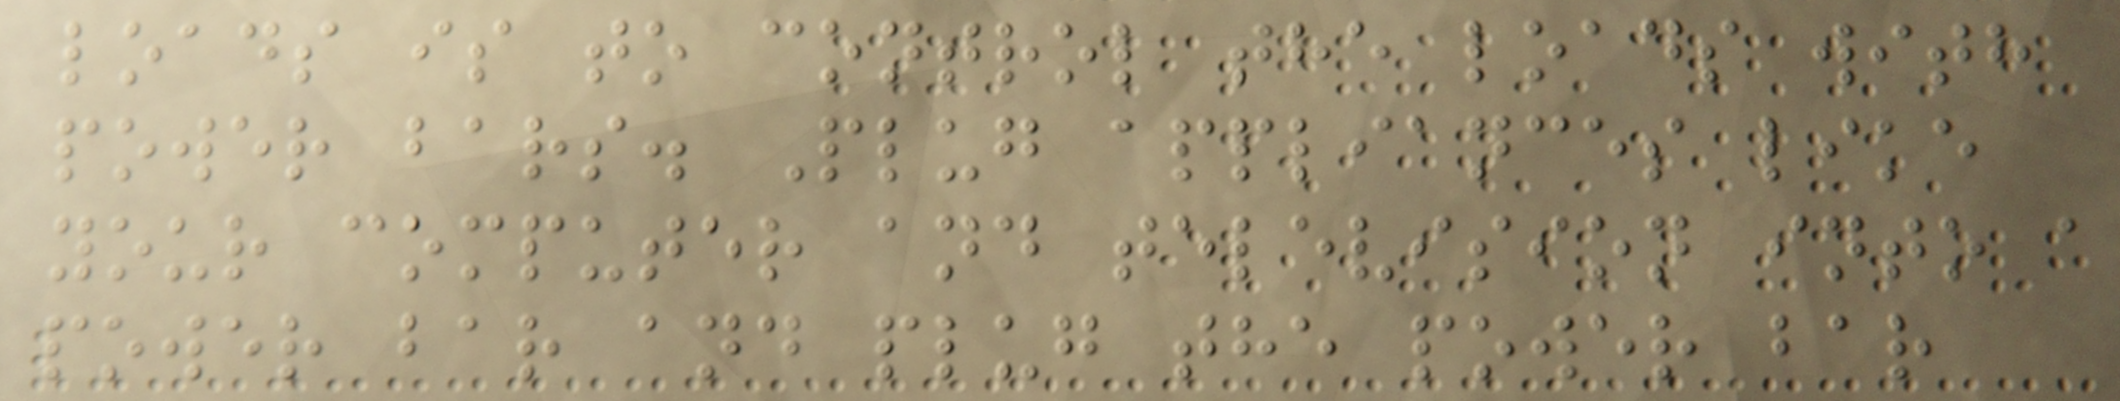loads is to control the loads with
power bars. Plug appliances like
your computer and television into a
power bar and plug the power bar
